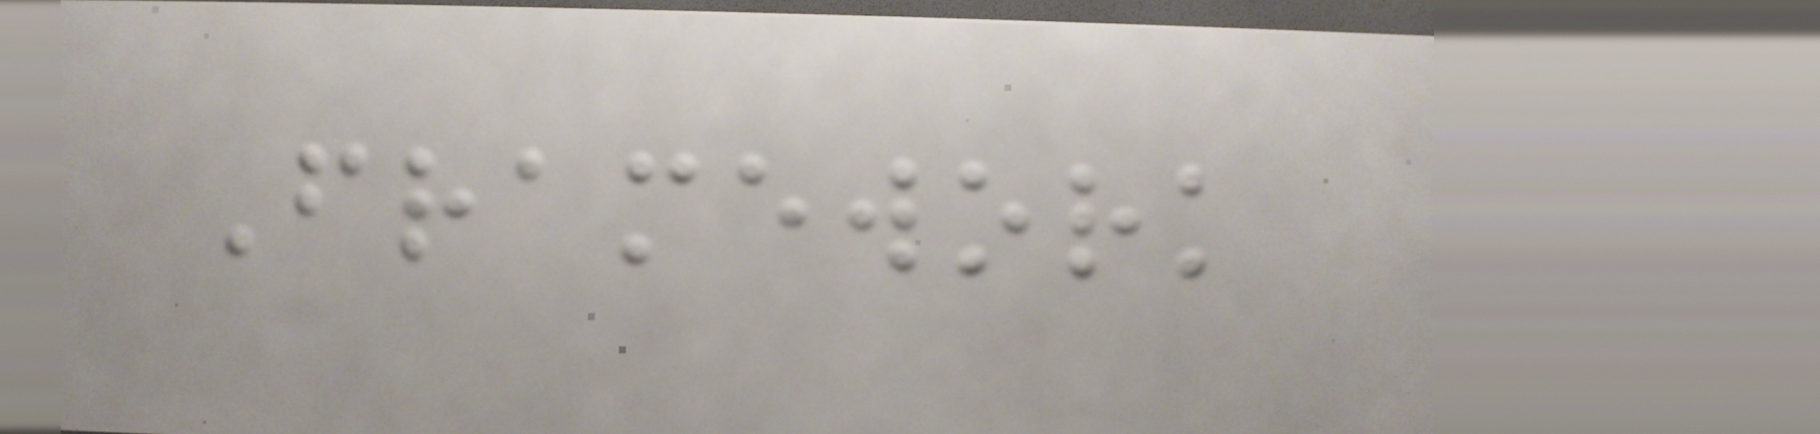Framework
